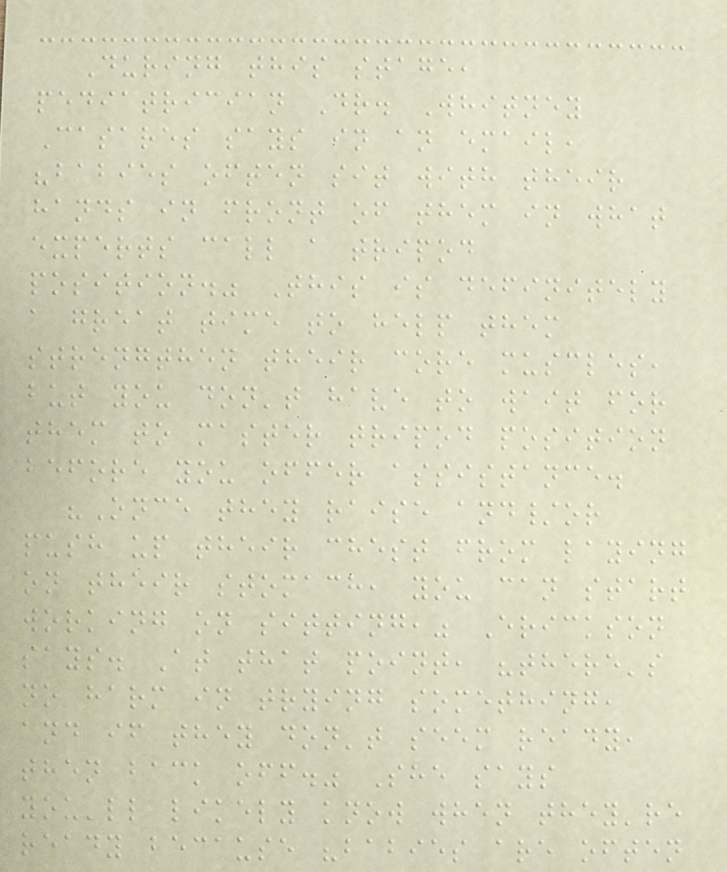During this stage,
pediatrician Dr. Whitney
Casares says in an email,
"babies often sit with their
hands in front of them in what
experts call a tripod
position." This is definitely
a great time to help them
strengthen their core muscles,
but you don't have to wait for
them to master tripod position
before you offer assistance.
"Once they raise and/or
push up their chest from laying
on their stomach, you can start
working on sitting," Erickson
says. At that point, "there's
no harm in trying something,
and if they don't seem ready,
then back off." She says
you'll likely know when they're
ready because "babies are often
